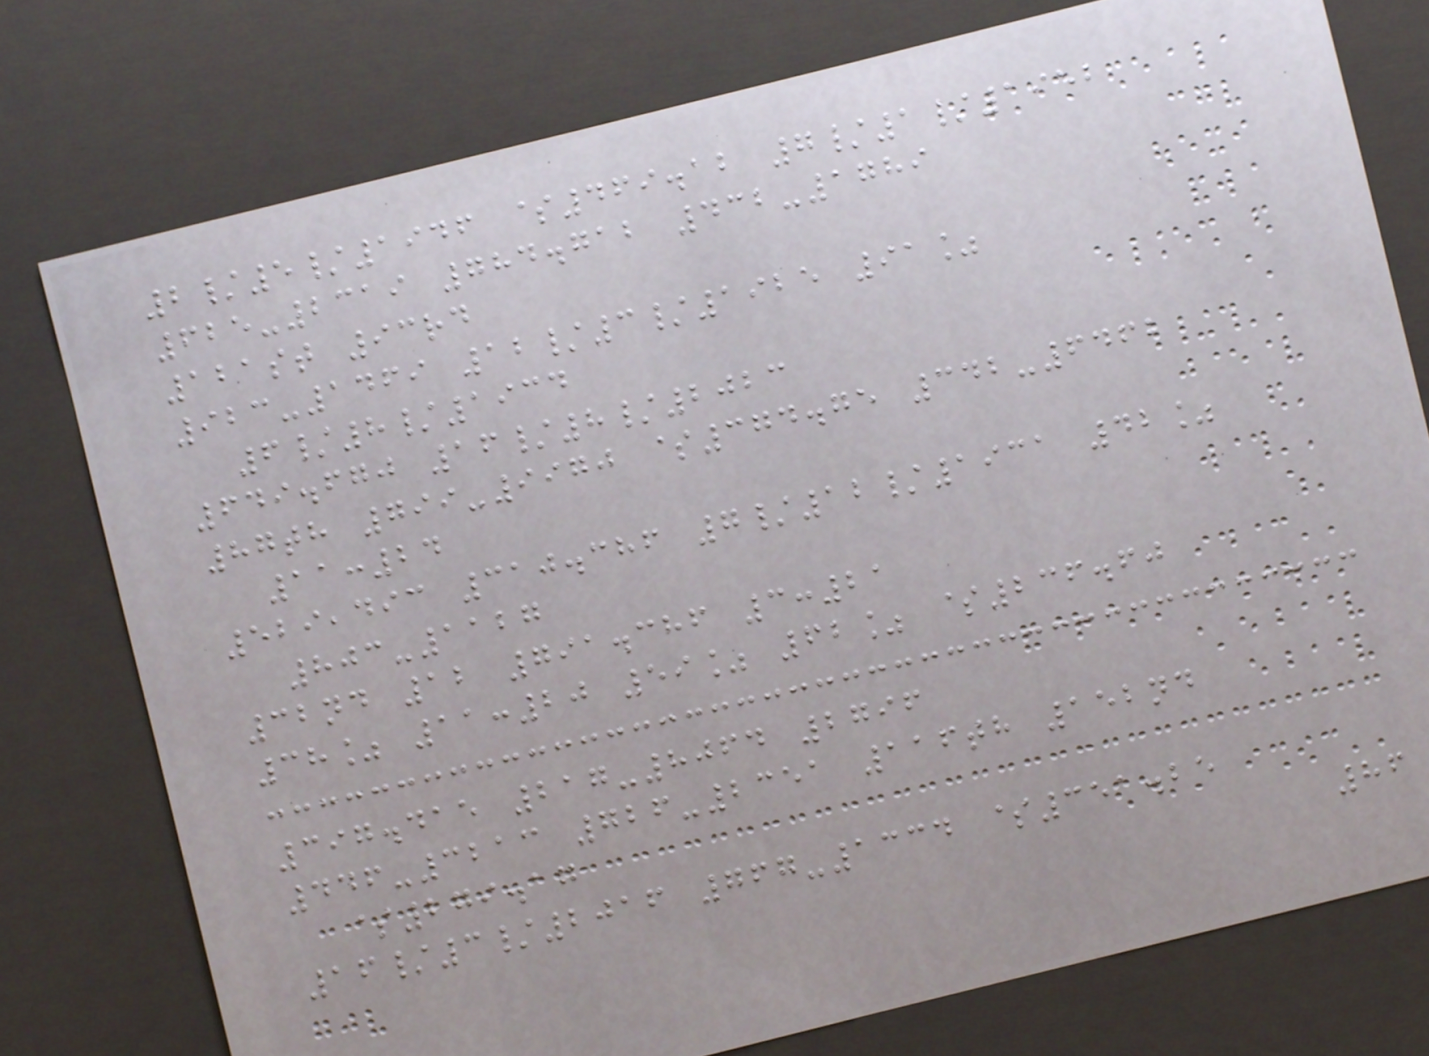2/5/1946 $469.12 7/1/1952
625-2319 784.712 432-1789
121st 93rd
923-1469 12/3/1925 91%
6/8/1934
649.670 16/8/2023
87th 799-9970 $374.75 342-6462
11:24
529,493 310.386 7/12/1931 42%
803-1127
32nd 12 791.386 3:21
38% 11:20 59% 62% $236.60
397.415 217-8064 2796
446-3213 726-2351 116th 152nd
$279.17
16/3/2016 767-1334 $351.25
86
